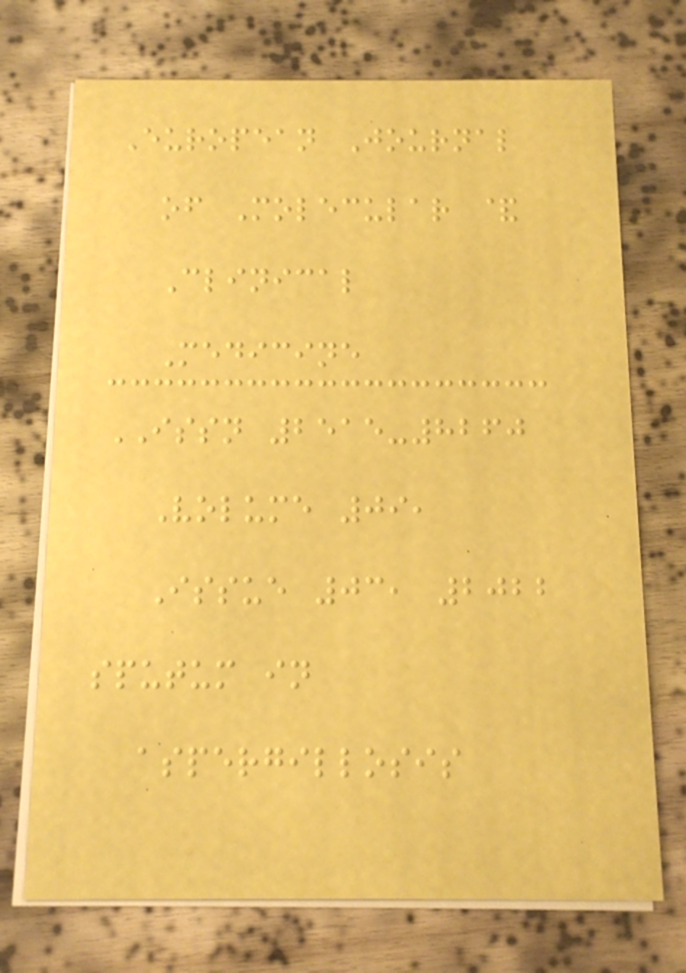European Journal
of Molecular &
Clinical
Medicine
ISSN 2515-8260
Volume 09,
Issue 03, 2022
sputum in
aspergillosis
